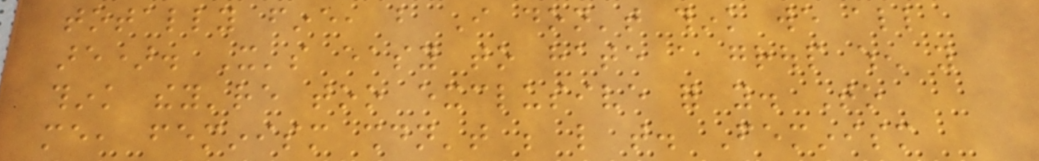totally fine, but I don't think we all
are). It's easy to hate a group when you
think they're too exclusive for you. To
me, feminism shouldn't be like that. Feminism
